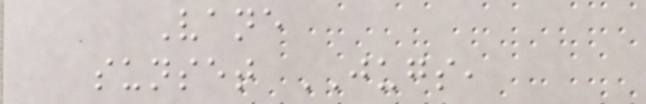Vane
sunset JUGS,
